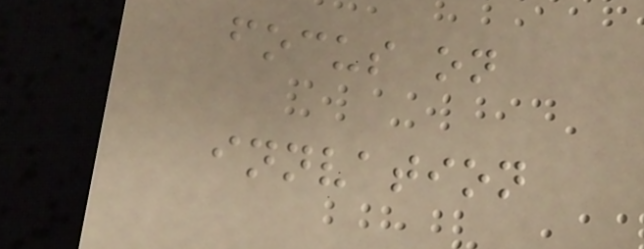focus on
innvation
